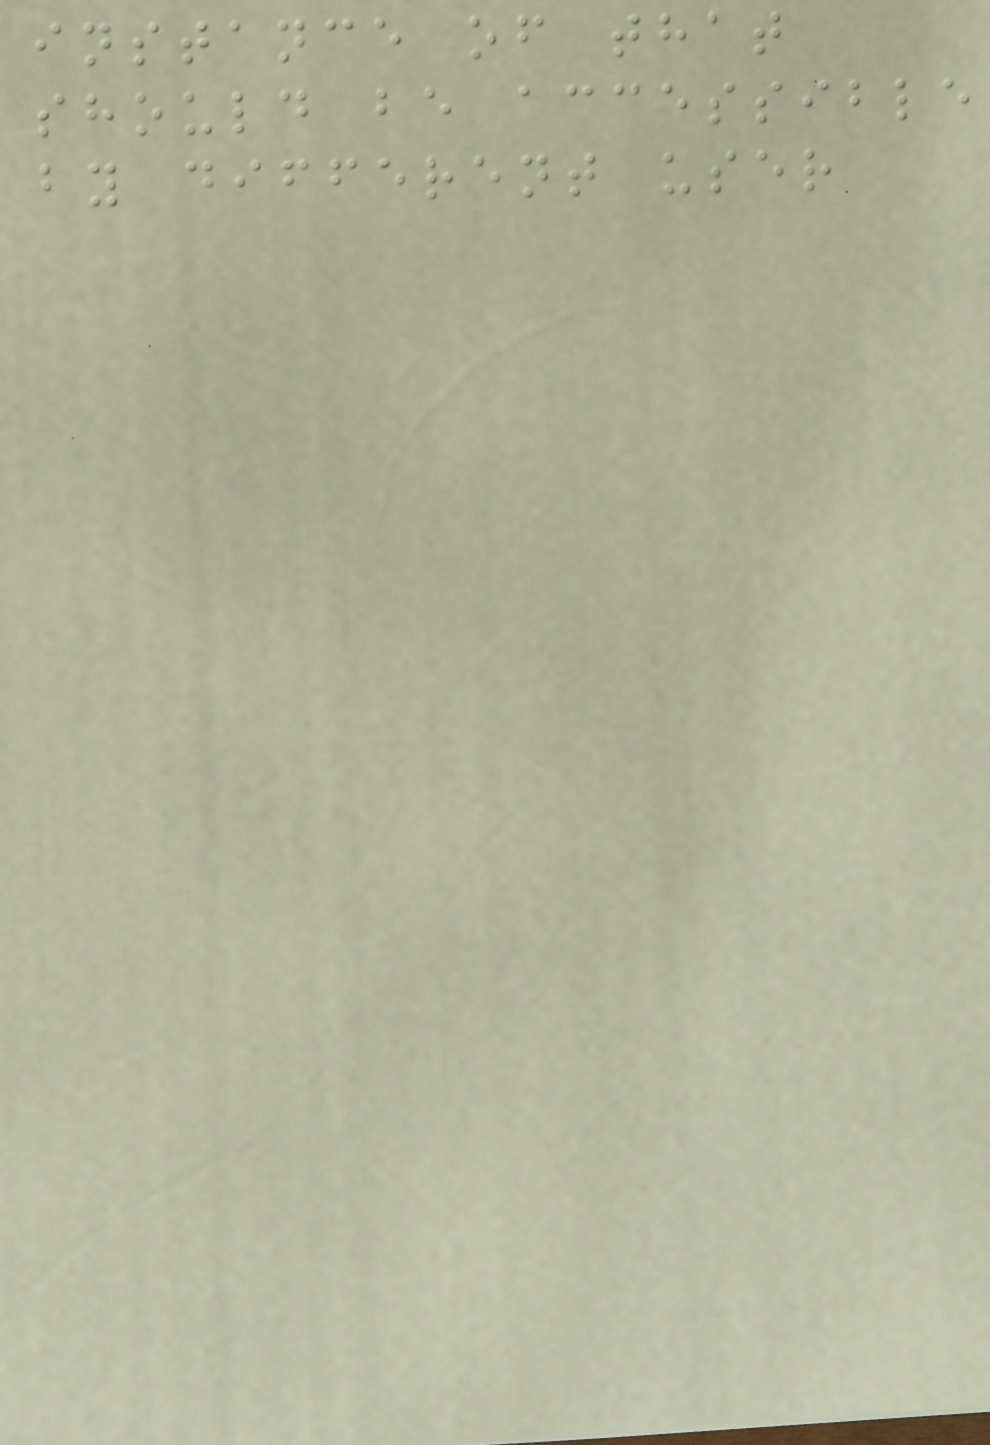instance of that
should be accessible
by different user
